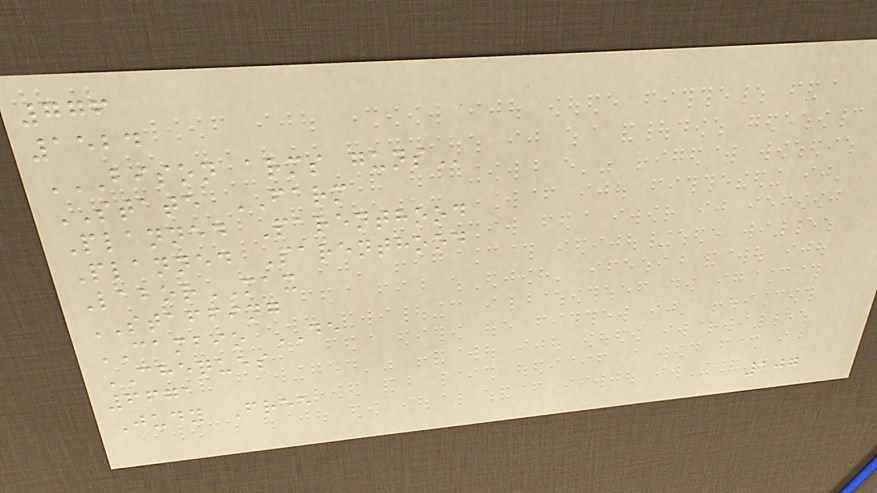776
1524
BISON ARMS GUNS
STATE FARM
Planned Parenthood
Planned Parenthood
LaborMAX
STAFFING
CAMBIO DE
CHEQUES
6671
Judy Free
107
